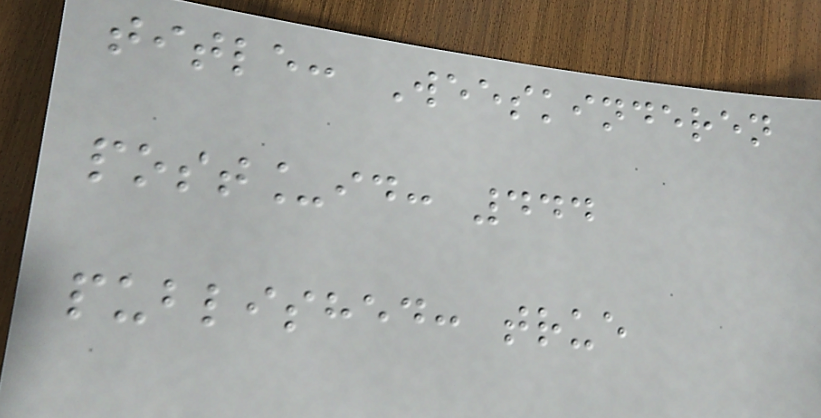title: Weeskinderen
post_id: 444
published: true
